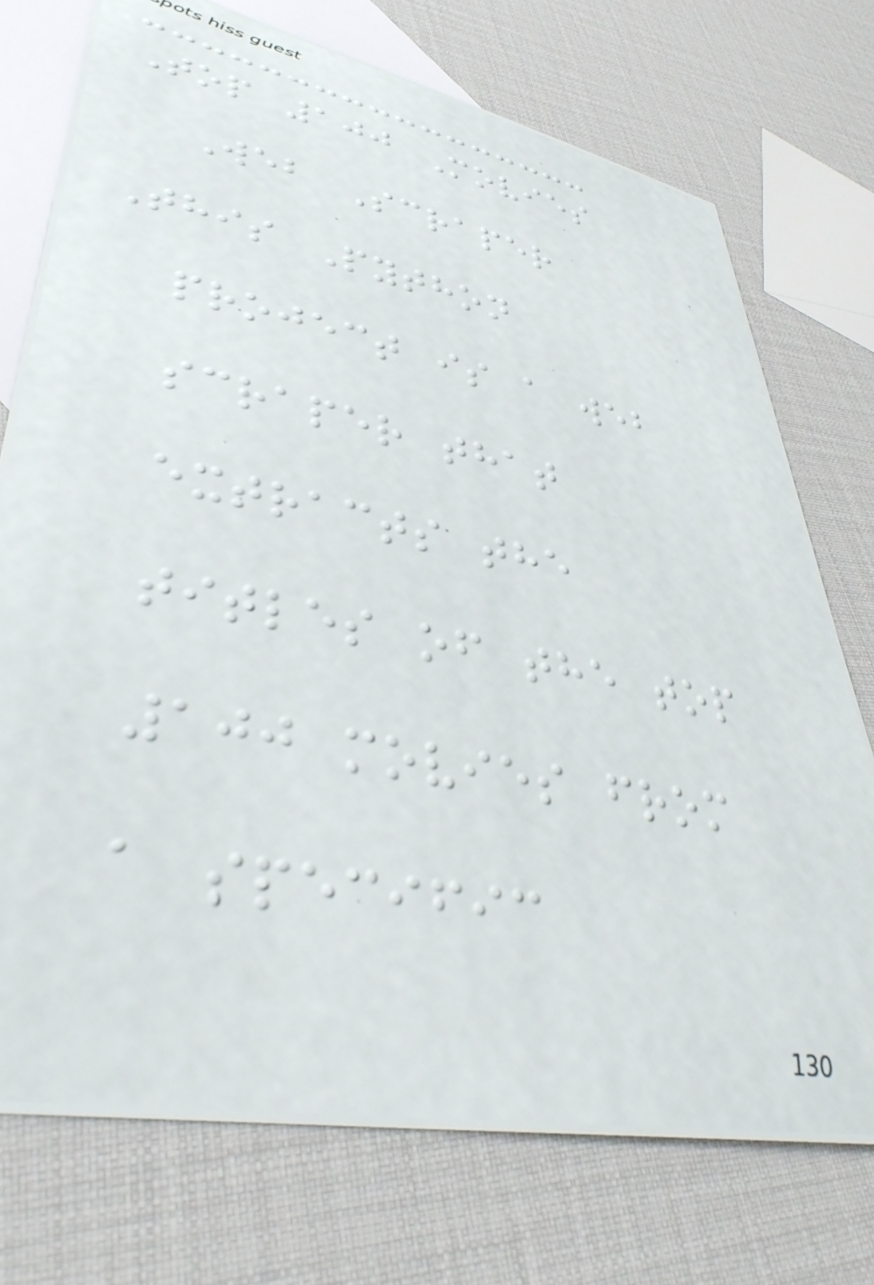Top 100 Movies
Web Scraper
This Python
project is a web
scraper that
extracts the
titles of the top
100 movies from
a specific
